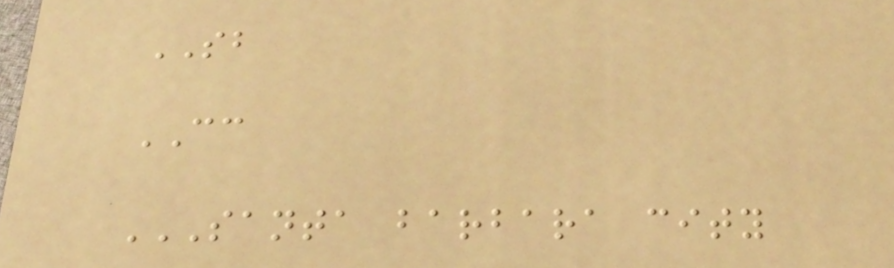SB
CC
SANTA BARBARA CITY
